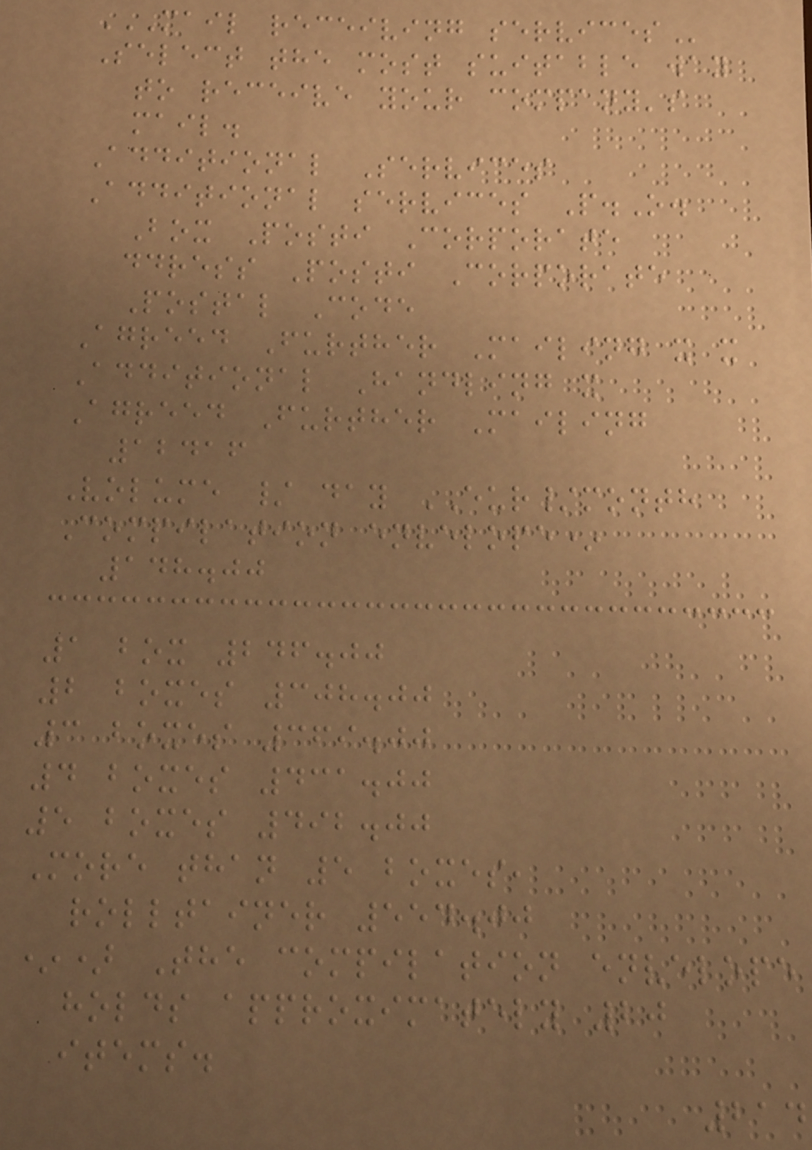MAIL RECEIVING SERVICES
Select the most suitable way
to receive your company's
mail.
Additional Services
Additional services P.O.
Box Posti Corporate
ddress Posti Corporate
Postal Code
Agreed Further Mailing x x
Additional Handling x
Agreed Further Mailing
12416
Volume / day EUR/month
Compilation envelope*
148.00
1 box 246.00
2 boxes 308.00
3 boxes 369.00
4 boxes 431.00
5 boxes 492.00
More than 5 boxes,
rolltainer 554.00
*) The compilation envelope
holds approximately 20
items.
214
